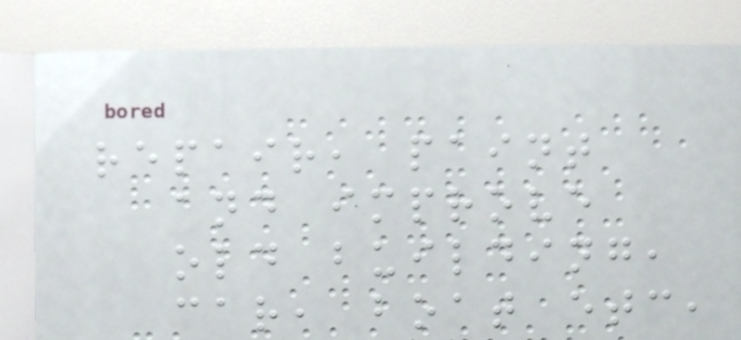repair, paint
and improve
old building,
car, boat etc,
